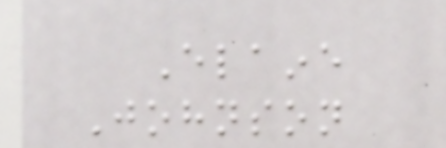Elaine
Johnson
